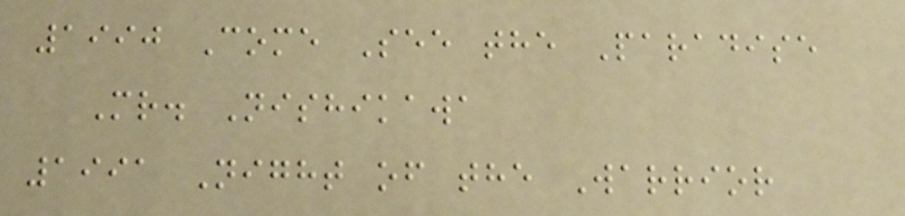1990 Come See the Paradise
Mr. Nishikawa
1991 Night of the Warrior
